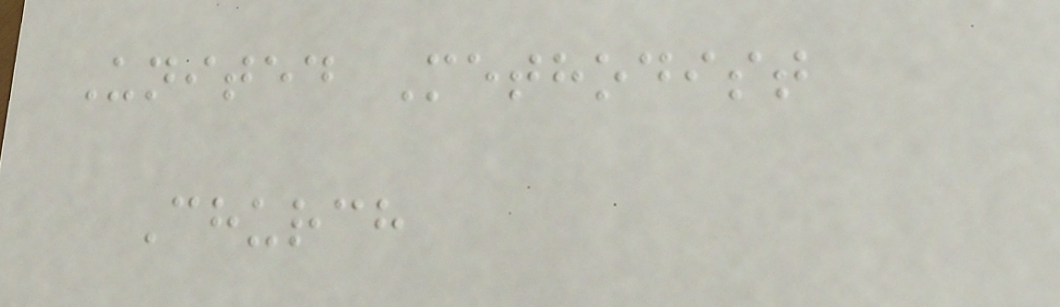United Methodist
Church
